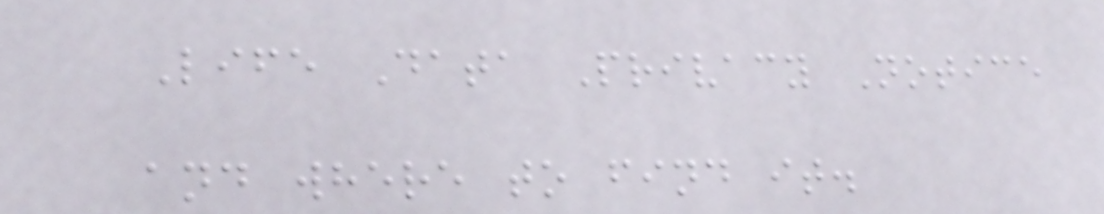Life Data Privacy Notice
and where to find it.
